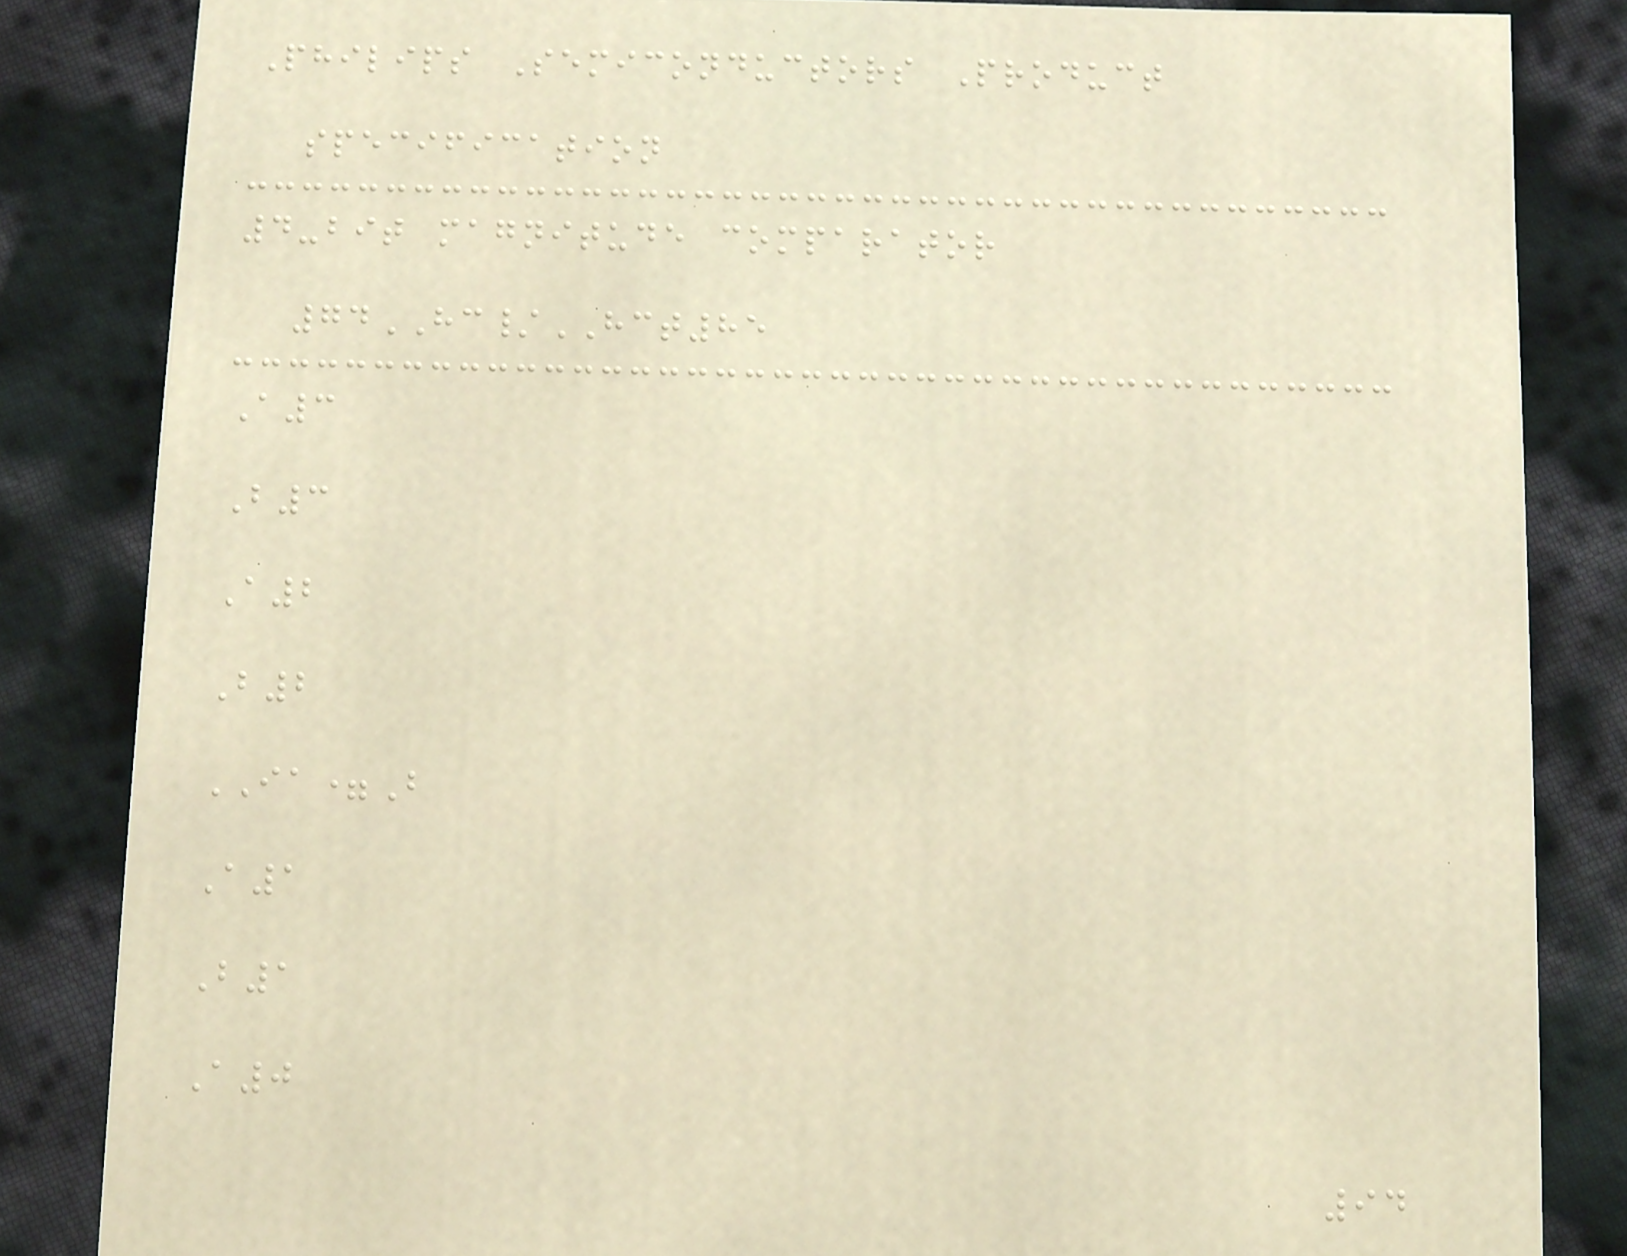Philips Semiconductors Product
specification
4-bit magnitude comparator
74HC/HCT85
A3
B3
A2
B2
IA=B
A1
B1
A0
94
